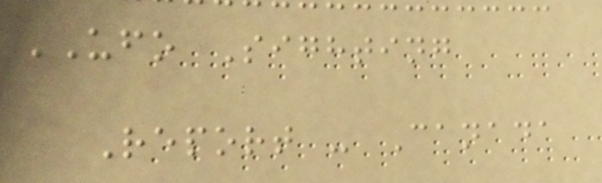UFO Sighting
Report - Canada
